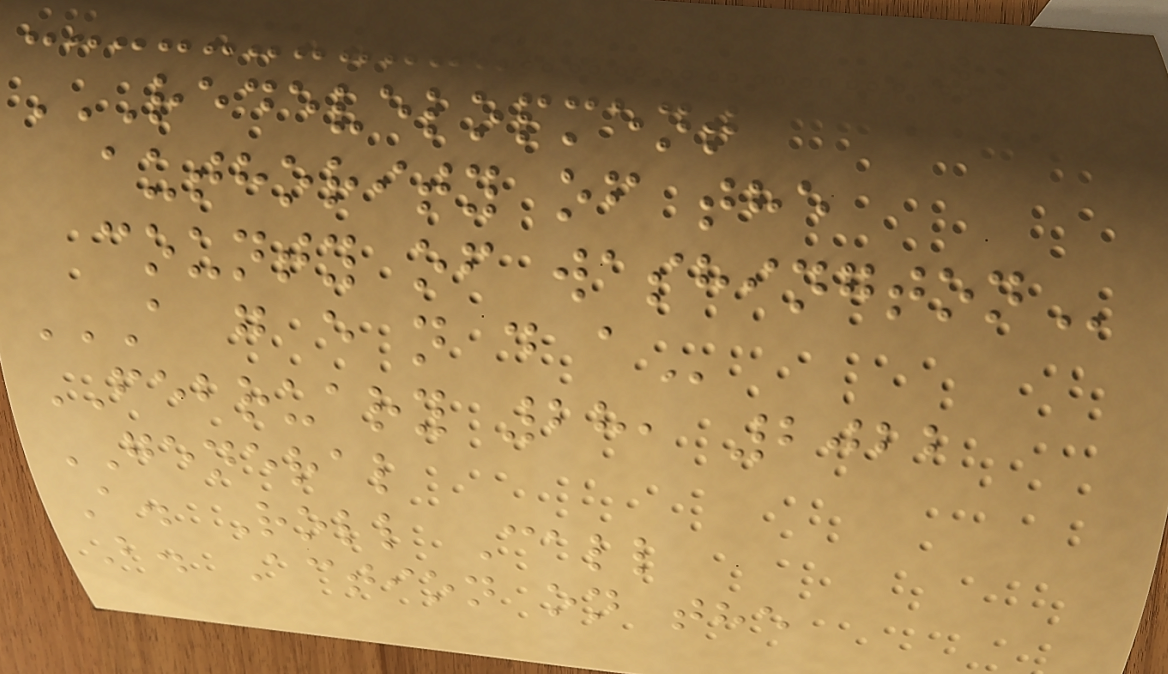REDEVELOPMENT
AUTHORITY OF THE
COUNTY OF WASHINGTON
A G E N D A
FEBRUARY 28, 2022
GENERAL
A. Roll Call
B. Action on the
